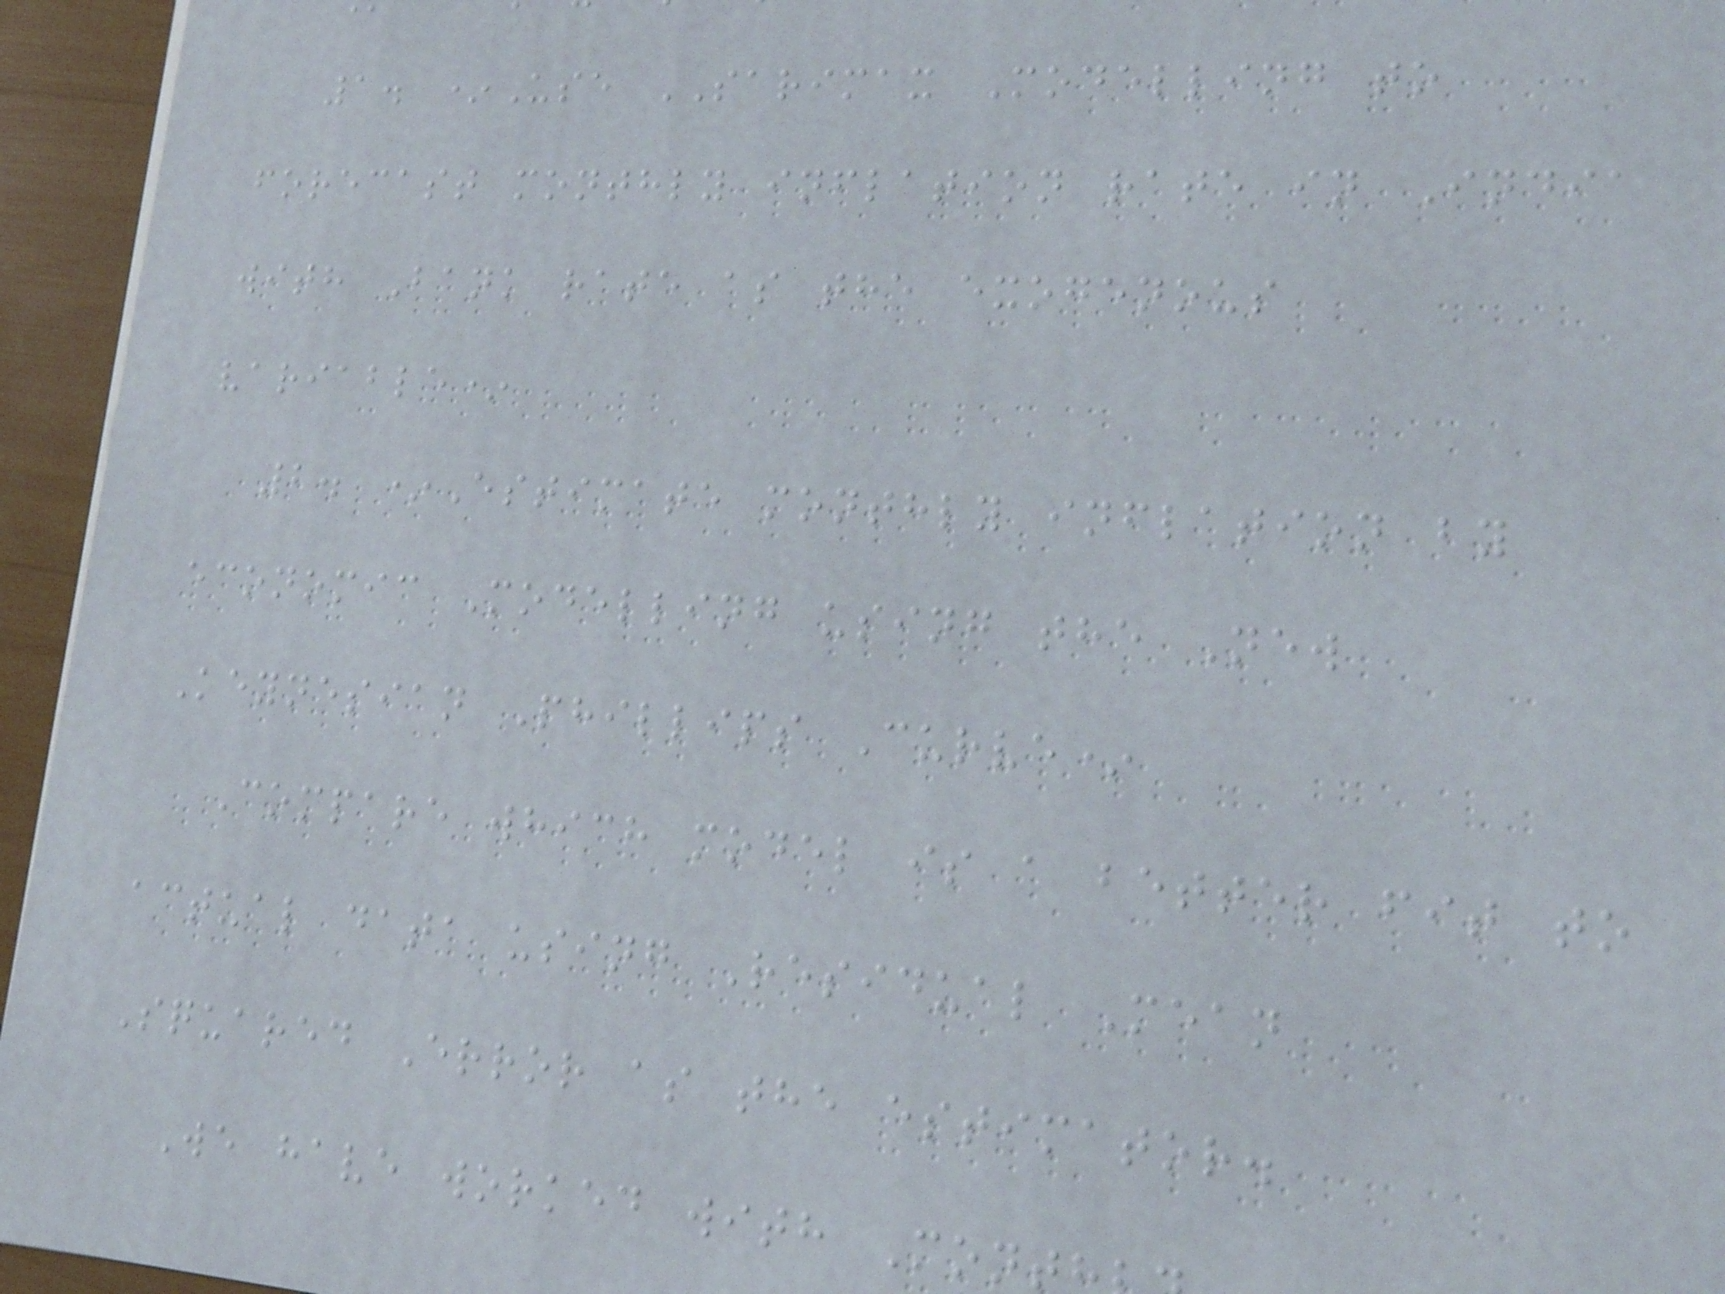1. *Use SARIMAX Modelling to
forecast monthly inflation rate in India
with Bank rate as the exogenous
variable*
2. *Estimate monthly inflation by
economic Modelling using the New
Keynesian Phillips Curve*
Compare which model is a better fit to
actual data using Residual Mean
Squared Error as the estimator.
We have worked with Mont
